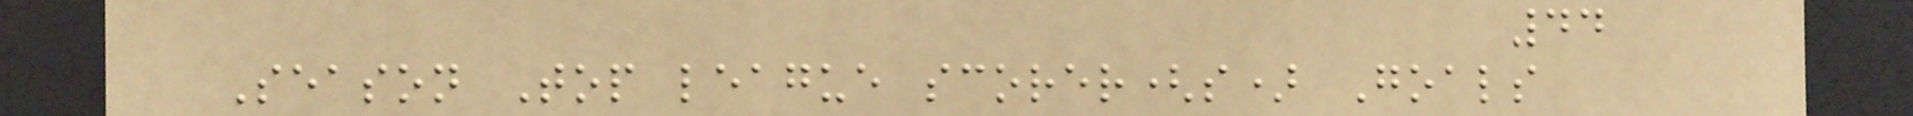44
Season Top league scorer(s) Goals
